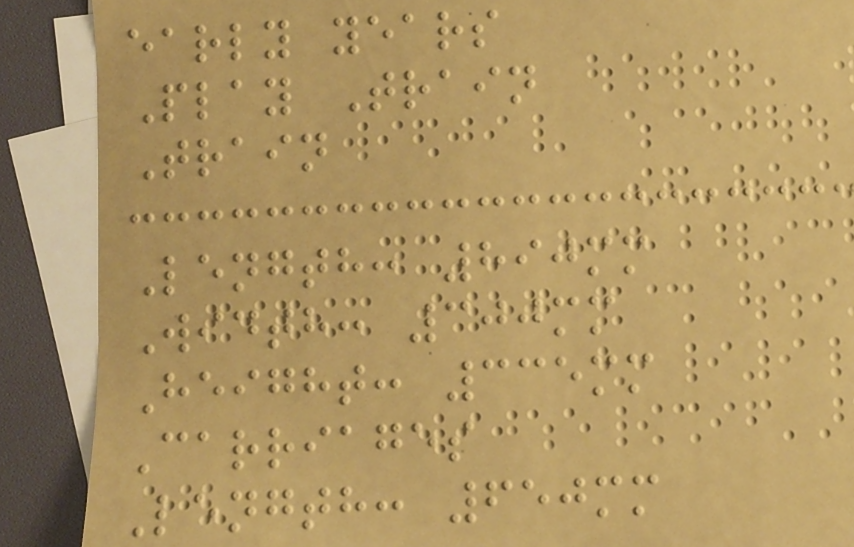early years
Play Train
Train
Length: 890mm
Width: 300mm
Height: 335mm
Carriages
Length: 650mm
